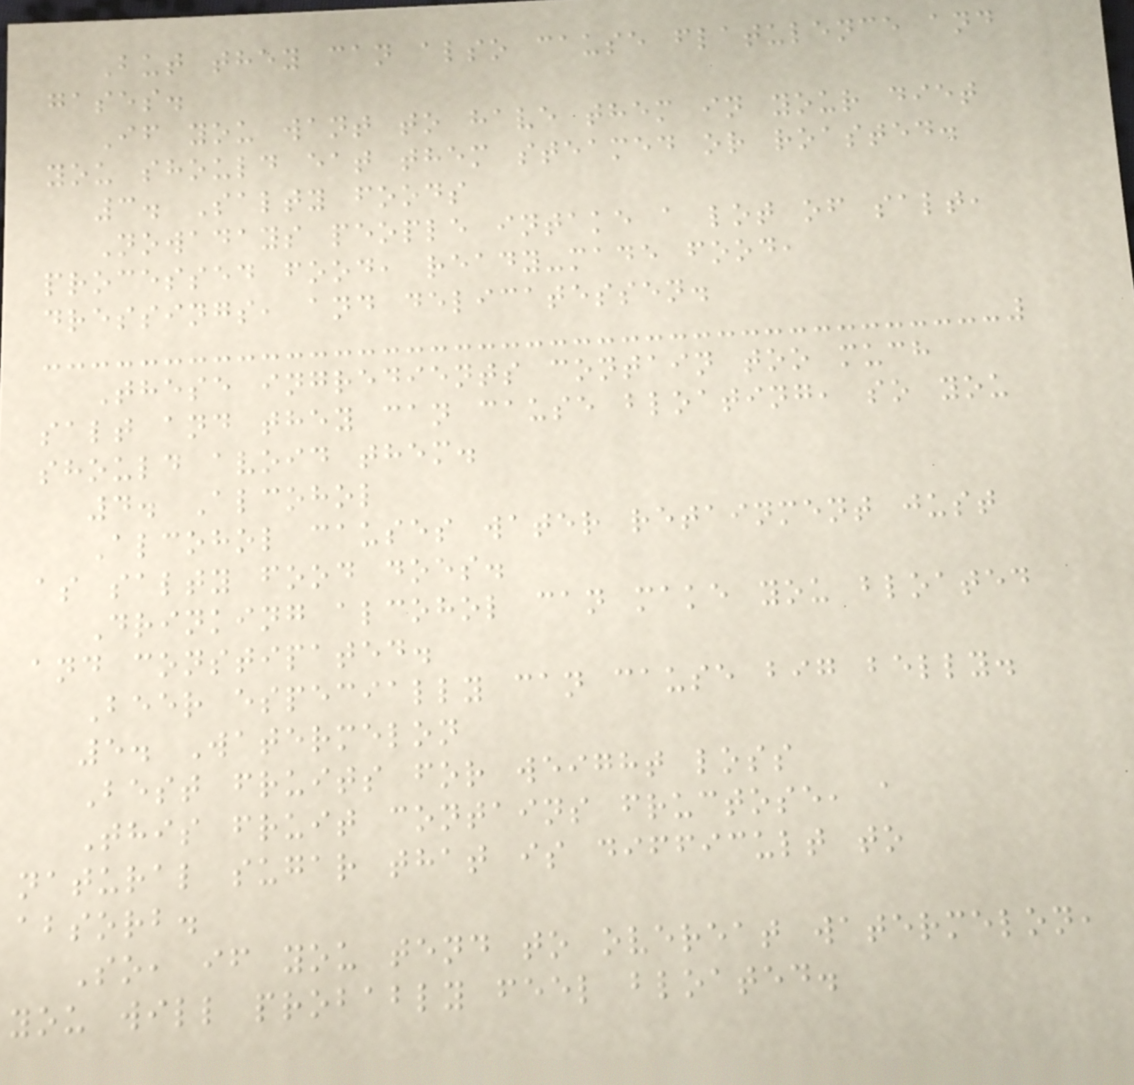But they can also cause flatulence and
gases.
If you want to have them in your diet
you should eat them steamed or roasted.
3. Salty foods
Nowadays people intake a lot of salt,
processed food, ready-made food,
dressings, and delicatessen.
These ingredients contain too much
salt and they can cause bloating, so you
should avoid them.
4. Alcohol
Alcohol causes water retainment just
as salty food does.
Drinking alcohol can make you bloated
and constipated.
Beer especially can cause big belly.
5. Watermelon
Best fruits for weight loss
This fruit contains fructose, a
natural sugar that is difficult to
absorb.
So, if you tend to overeat watermelon,
you will probably feel bloated.
